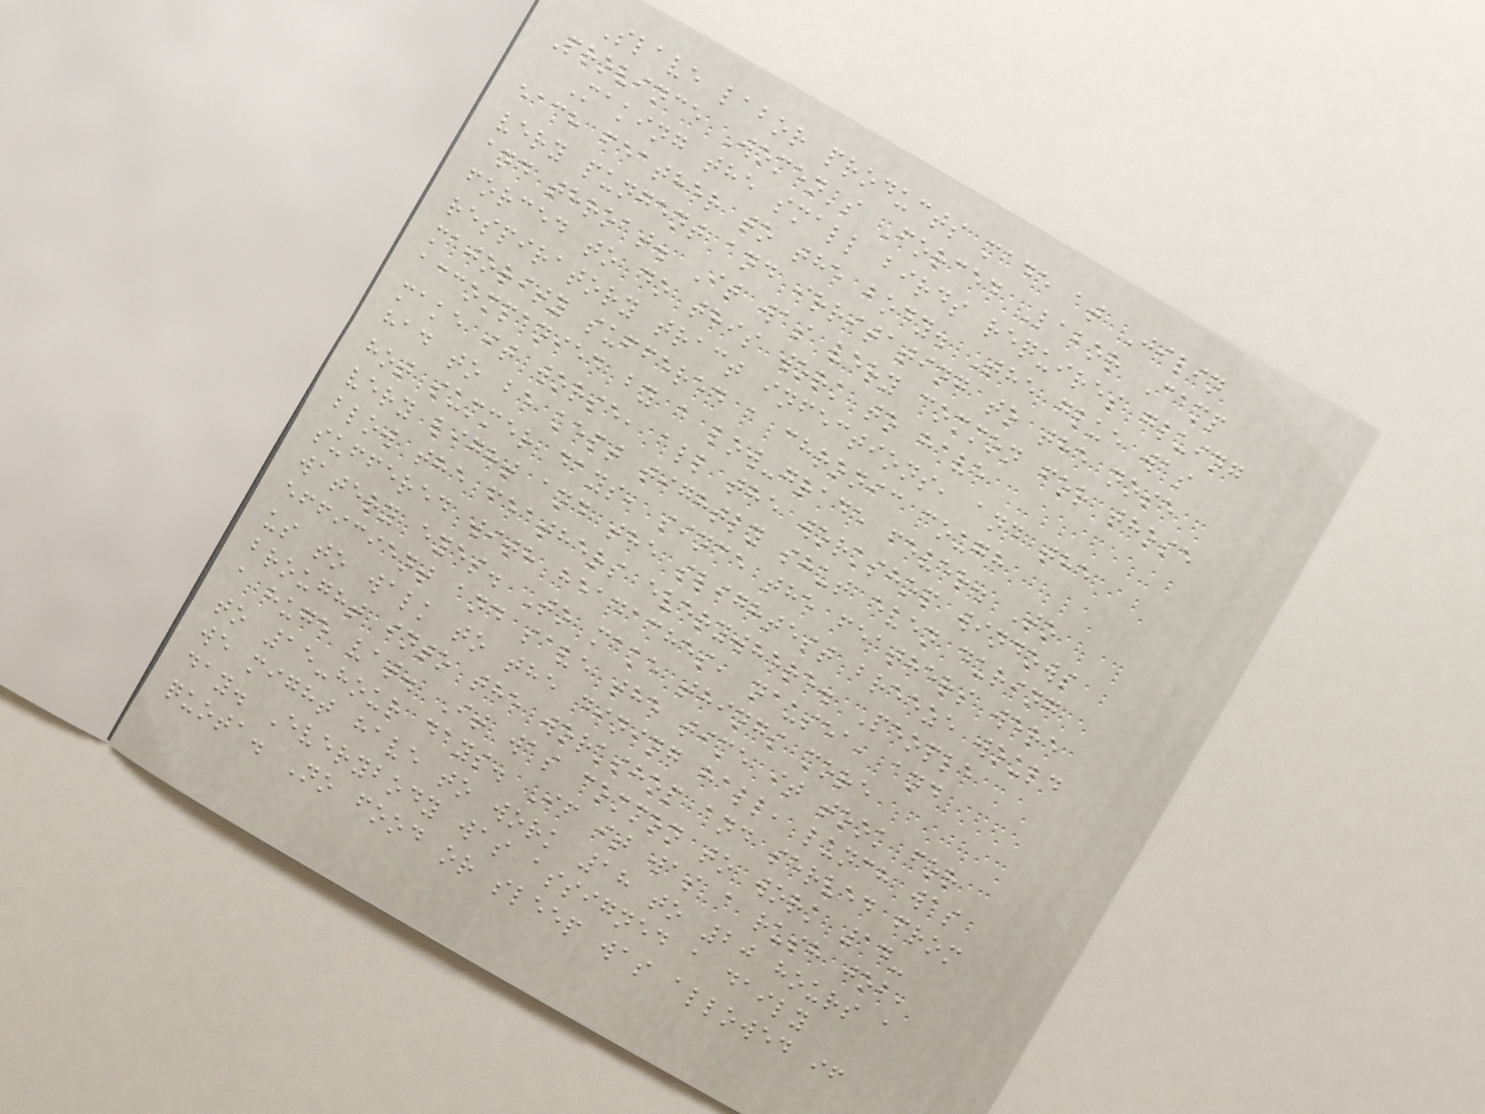Slave labor products made at Jilin
Province Women's Forced Labor Camp
Making the small birds requires gluing
each feather to the body. The glue was
very pungent and irritating to the nose
and throat. It was very common for those
forced to do this work to have
respiratory tract infections, and the
majority suffered a chronic cough
accompanied by a low-grade fever. To
make it worse, all the workshop windows
had to be kept tightly shut even during
hot summer days, since the feathers were
very light and the slightest breeze would
blow the feathers everywhere. People
suffered with headaches, nausea, and
watery eyes. To make things more
efficient and save the time it took for
us to walk to the dining hall, lunch was
brought into the workshop and served from
a huge vat. It was common to work 14-
to 15-hour days. If it was a rush job,
we might have to work 18 to 20 hours a
day. Everybody was assigned a daily
quota. No food or sleep was allowed if
